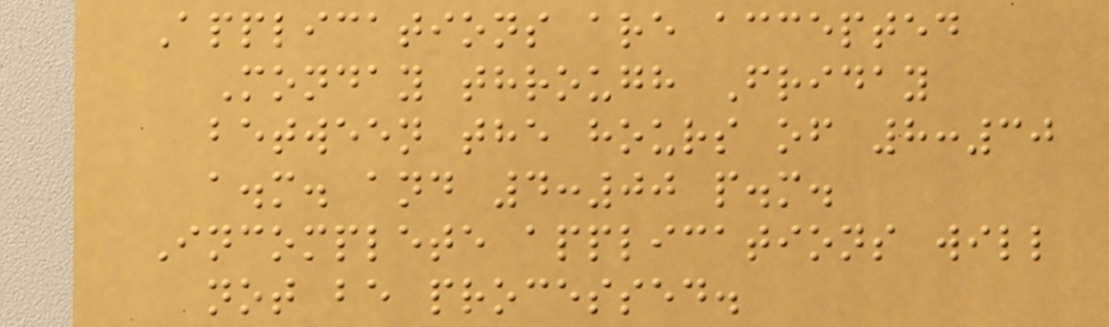Applications are accepted
Monday through Friday
between the hours of 8:30
a.m. and 4:00 p.m.
Incomplete applications will
not be processed.
